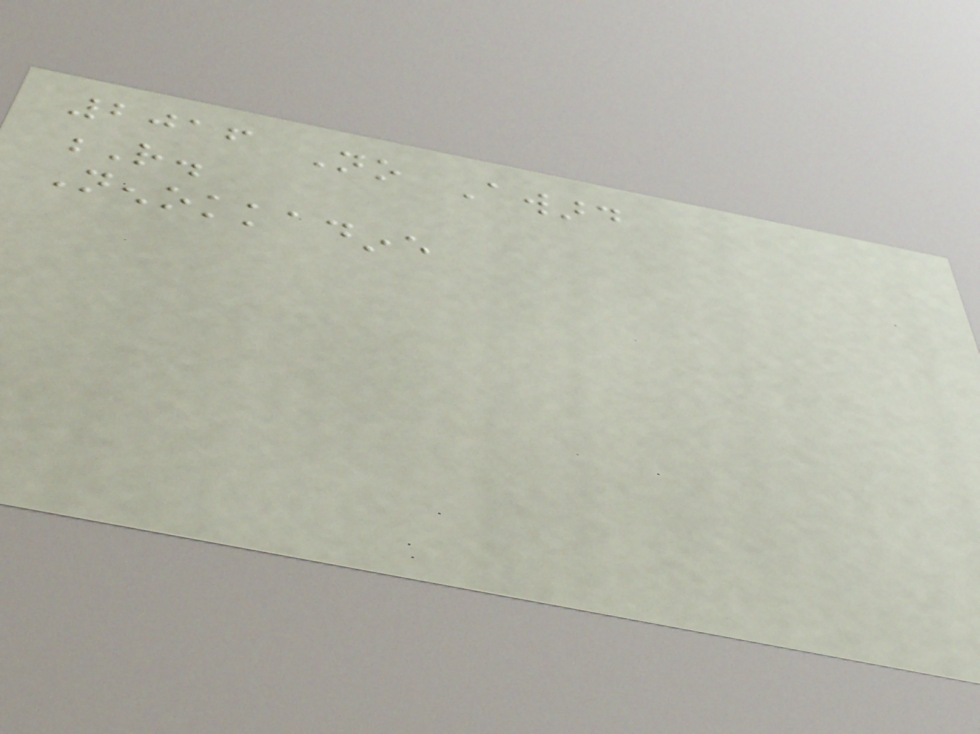2016 No Award
R.
Nenokkadine
